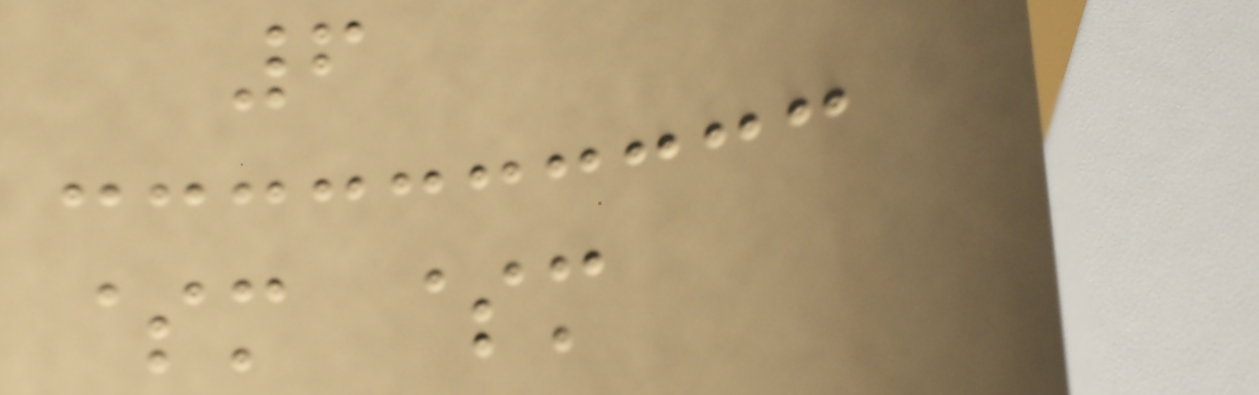6
$m $m
